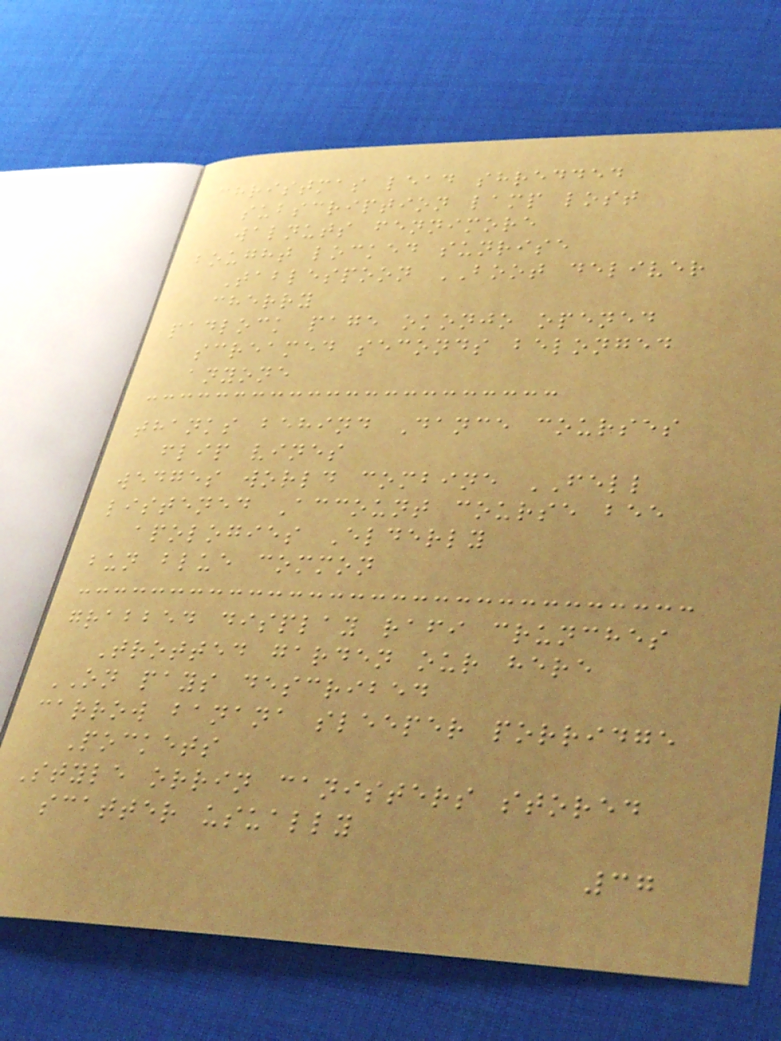christmas lead shredded
subscription lamp lost
walnuts fennimore
bought locked sunrise
Tablespoon BOOT deliver
cherry
padlock page okonjo opened
screamed seconds belonged
anyone
thanks behind Dance courses
flip vines
wedges world combine FELL
listened Account course bee
apologies Elderly
bun blue common
grabbed display rafi crunches
Trotted garden our here
ON pays described
carrow banana sleeper porridge
Pockets
Style orrin canisters stored
scatter usually
37
